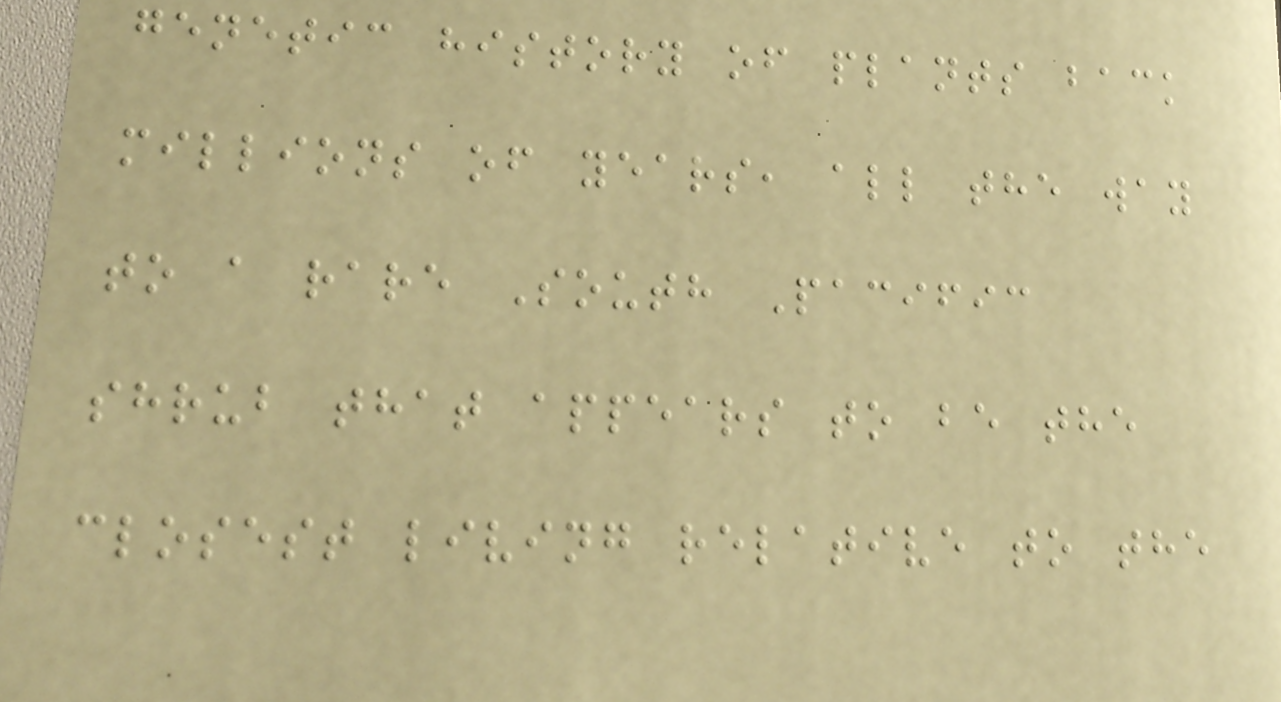genetic history of plants back
millions of years, all the way
to a rare South Pacific
shrub that appears to be the
closest living relative to the
